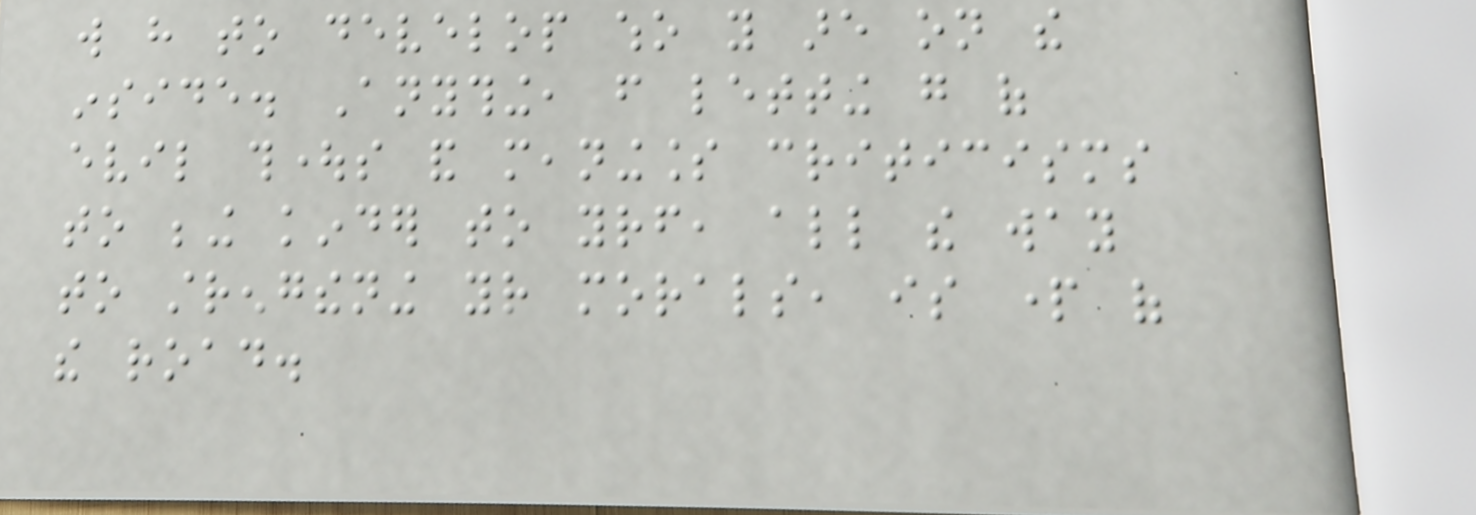will have to develop who you are on the
inside. Anything, from letting go of
evil thoughts and meaningless criticisms
to being kinder to yourself, all the way
to strengthening your morals, is part of
the road.
